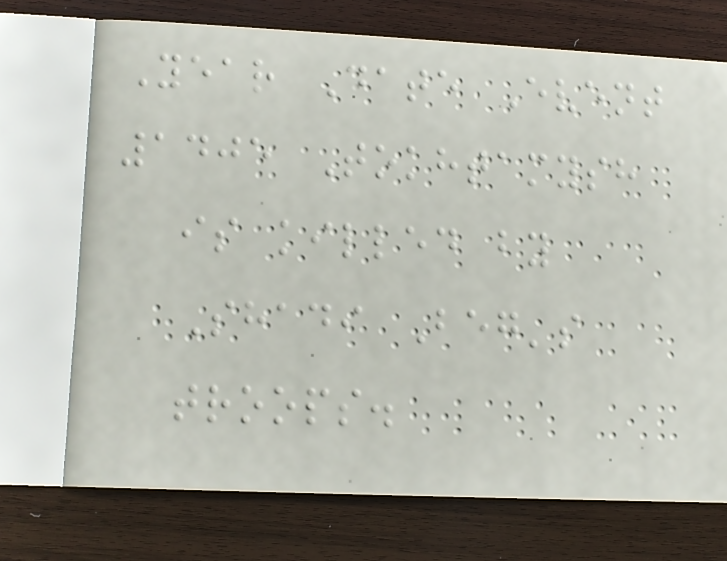Year Date Event
1405 Tokhtamysh
is killed by
Shadi Beg's
troops.
